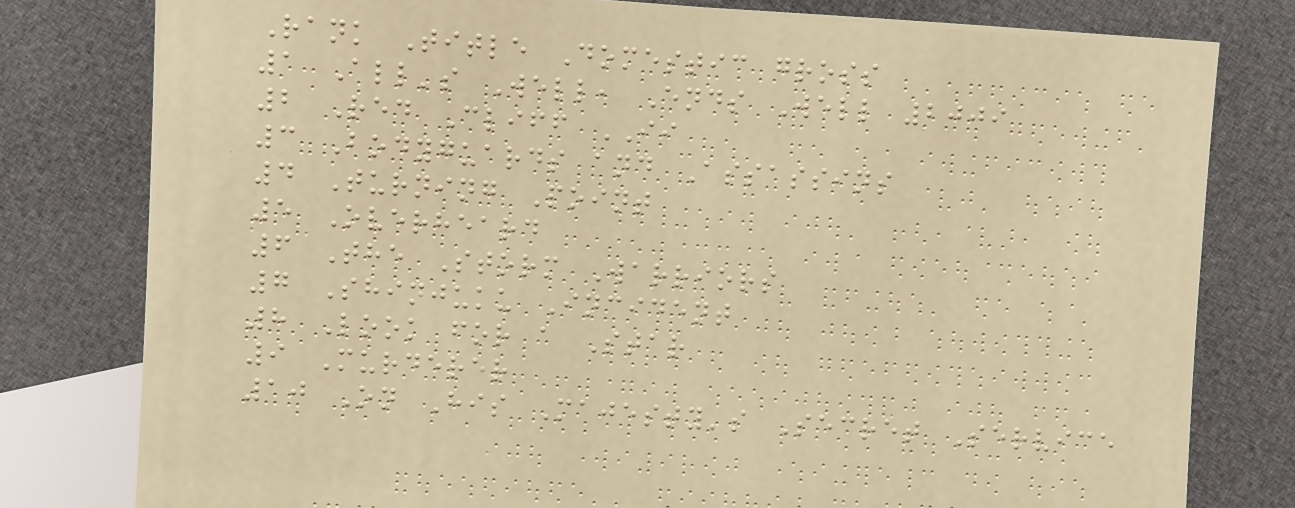Rank Title Domestic gross
1 All's Well, Ends Well 2009
2 Red Cliff II
3 Bodyguards and Assassins
4 Turning Point
5 Overheard
6 The Storm Warriors
7 Shinjuku Incident
8 Look for a Star
9 Murderer
10 On His Majesty's Secret Service
